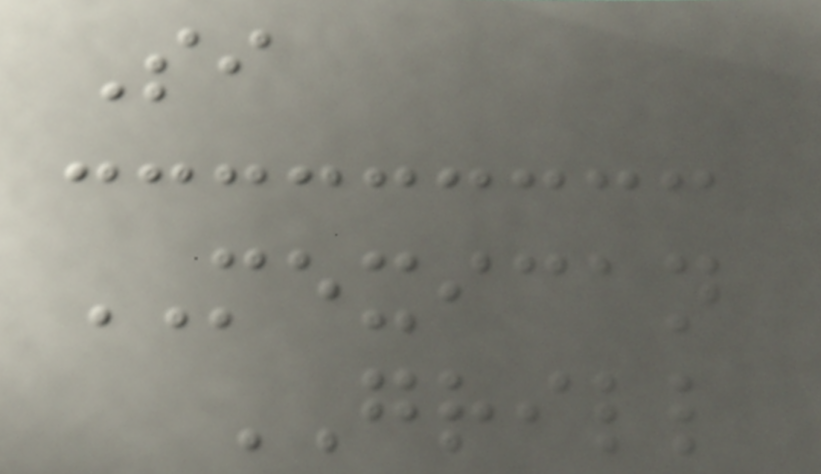Si
MEXICAN
GRILL
